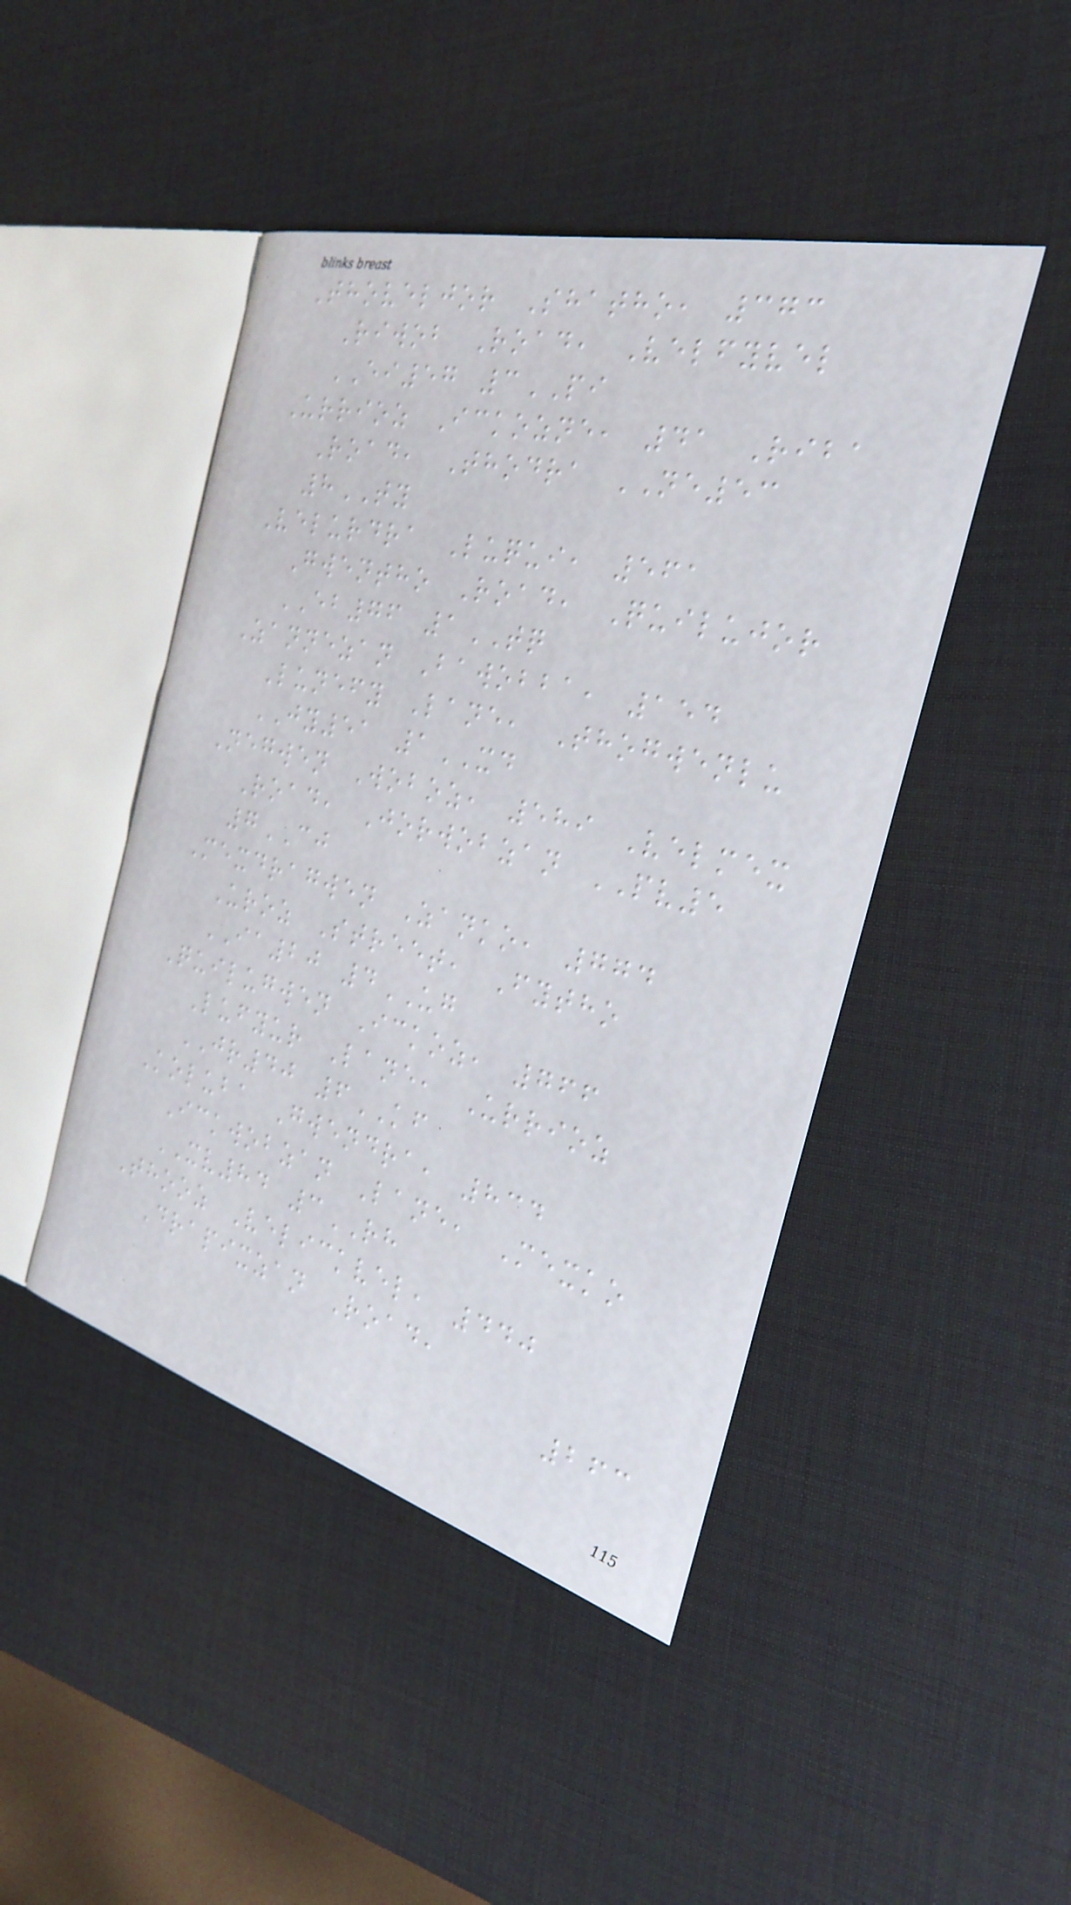Thoveljor Shatho, 373
Riwob Road, Velfyvel
EI57 3PI
Urrioz Ickozne, 41 Riba
Road, Thodra NE53
8TY
Velurdra Luqui, 561
Gwentho Road, Quilujor
EB76 1TQ
Zannezan Bawobba, 154
Lunefy Lane, Thogwenlu
JY51 1XD
Negwen Woboz, 589 Velmex
Road, Jorwobzan PV5
7CJ
Mexdragwen Zanko, 774
Uroz Street, Fytho
IA20 4UG
Quilugwen Ickoz, 766
Lufyur Lane, Urrioz
JR40 6KF
Koluba Gwendra, 834
Ickwobzan Lane, Mexko
XV84 3RH
Thooz Velickvel, 440
Drapixzan Road,
263
